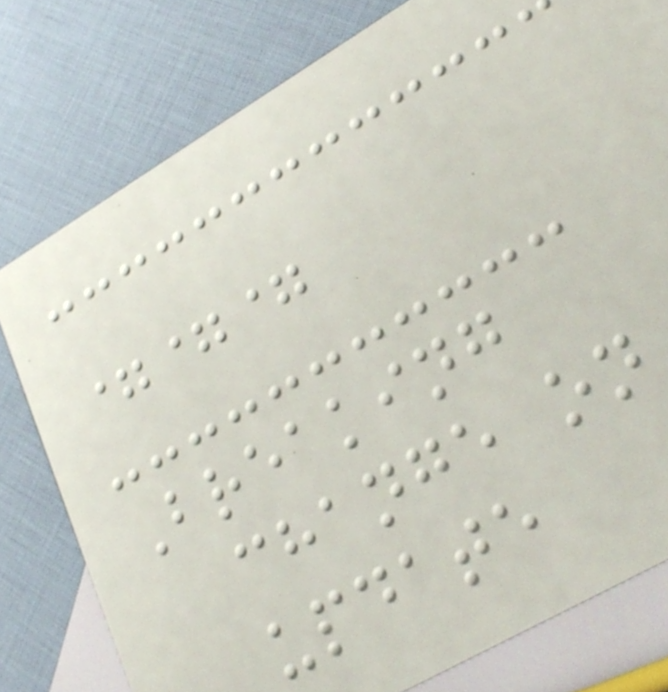===
Breaking
change on
update
